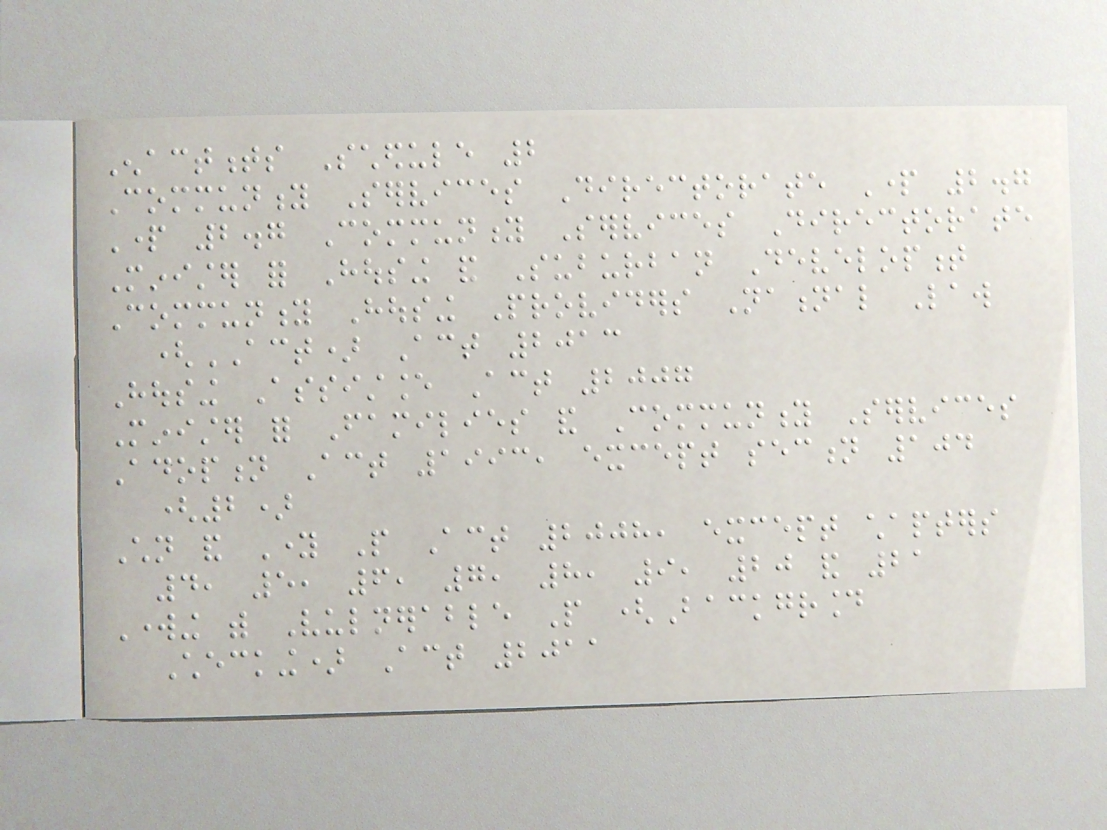Enactments Schedule 2
Community Services Directorate Part 2.7
Part 2.7 Community Services Directorate
Minister for Housing and Suburban Development
Community Housing Providers National Law
(ACT) Act 2013
Housing Assistance Act 2007
Minister for Families and Community Services
Adoption Act 1993, except section 104
(2)
Children and Young People Act 2008, except chapters
4, 5, 6, 7, 8, 9, 20 and 21
Working with Vulnerable People (Background
Checking) Act 2011
